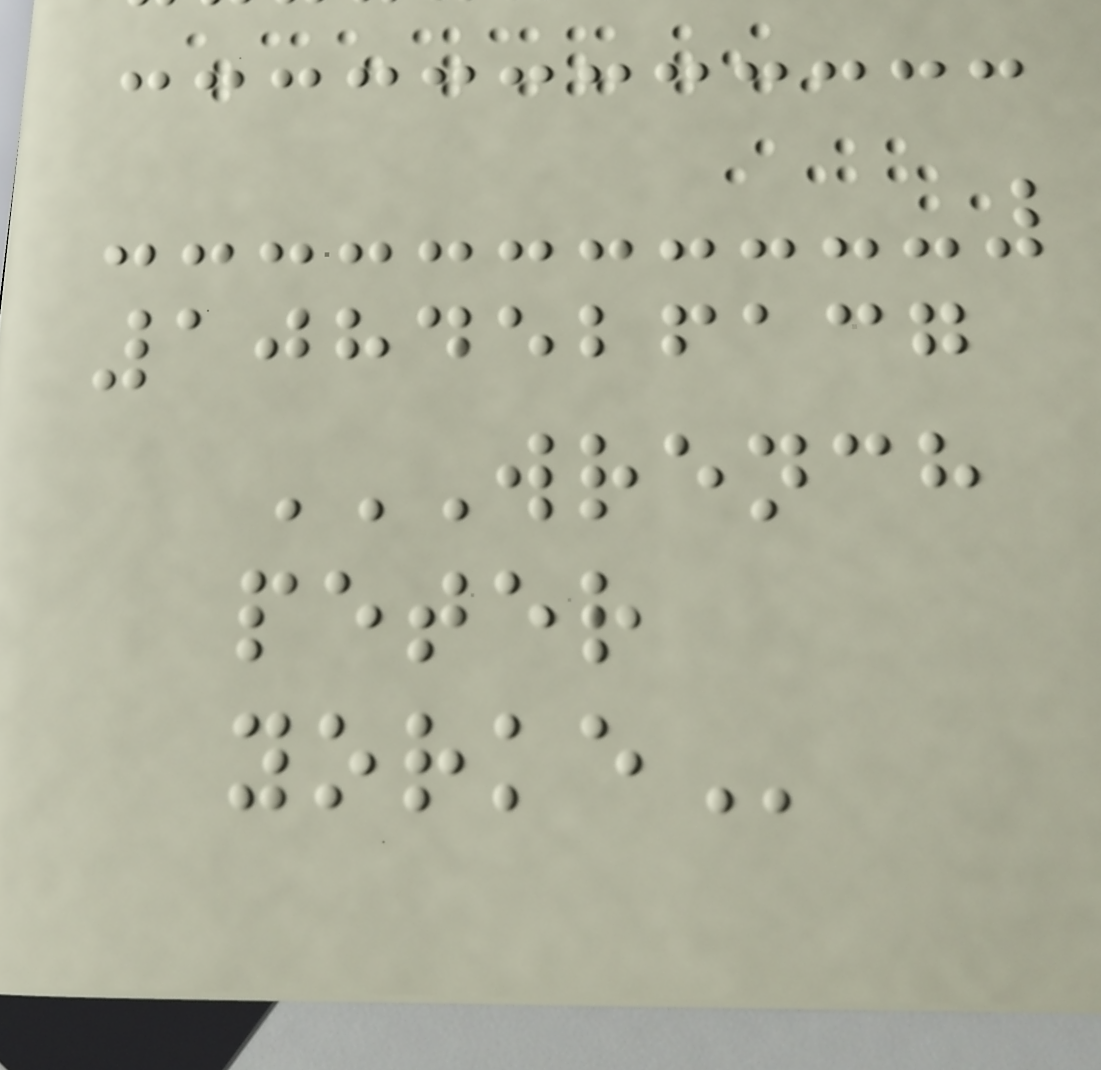1084526137
WRENCH
PETER
YORKE
